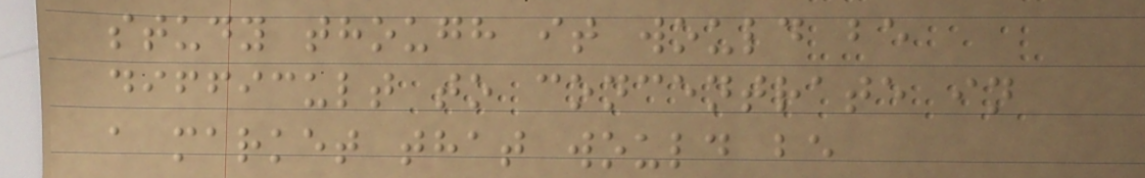study though it would be
difficult to concentrate in
a market that would be
